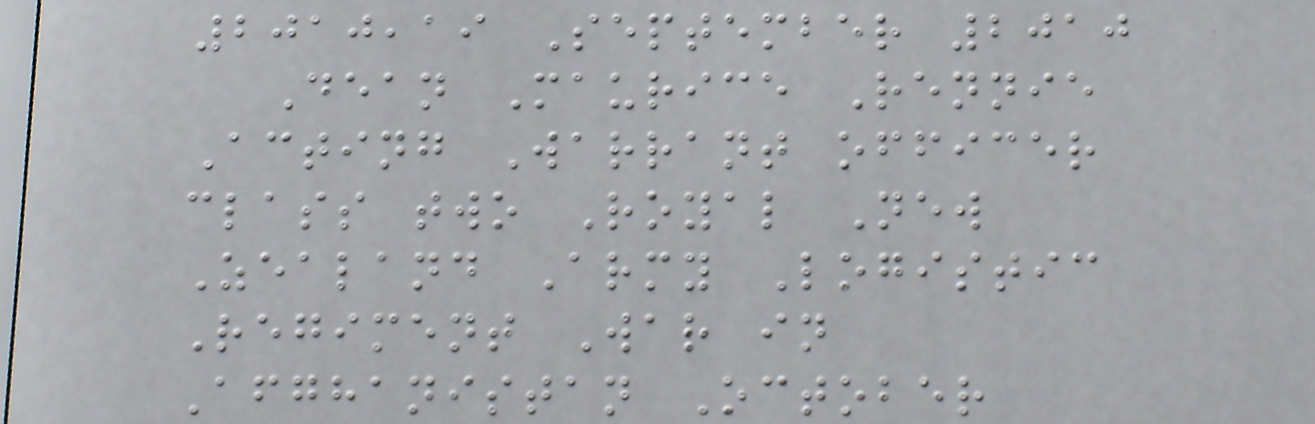2010,19 September 2010
Dean Maurice Rennie
Acting Warrant officer
class two Royal New
Zealand Army Logistic
Regiment War in
Afghanistan October
